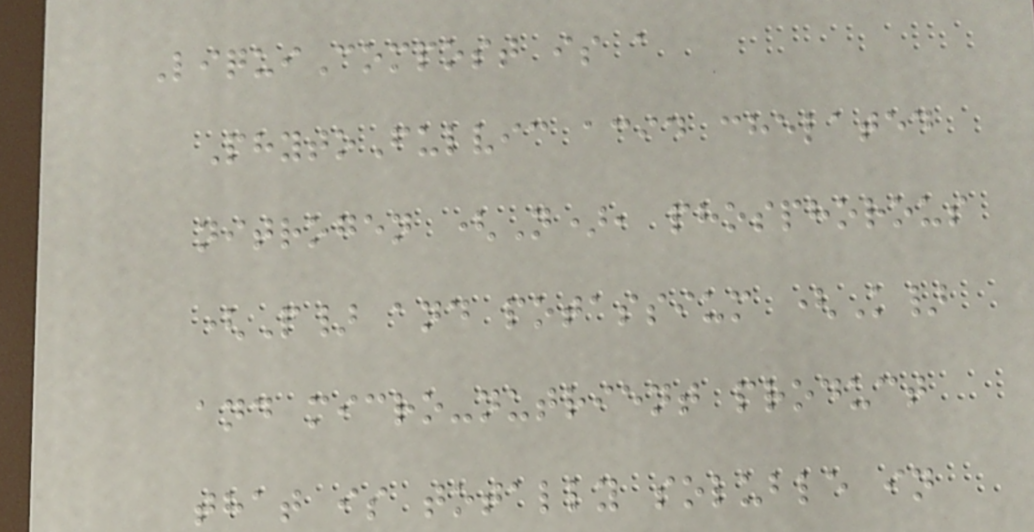LiquiCompost is a
PhytoFulvic acid chelated
nitrogen (N), phosphorous
(P} and potassium (K}
and micro-nutrient product
that is totally soluble in
